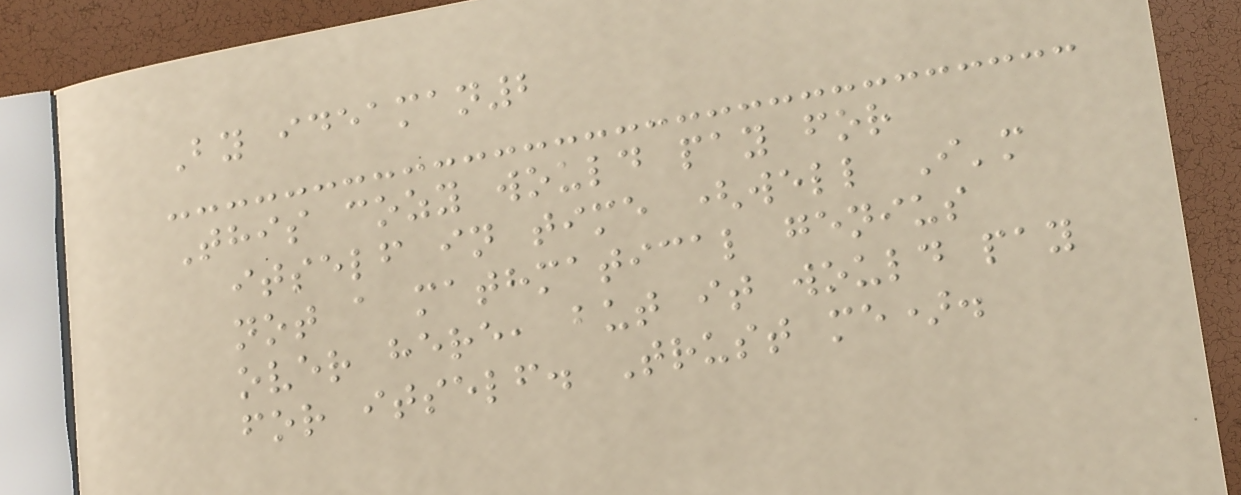By ideaman2
This cozy would pay for
itself in time (well I'm
not a mathmatical genius
over here, but it would pay
for itself. Trust me).
